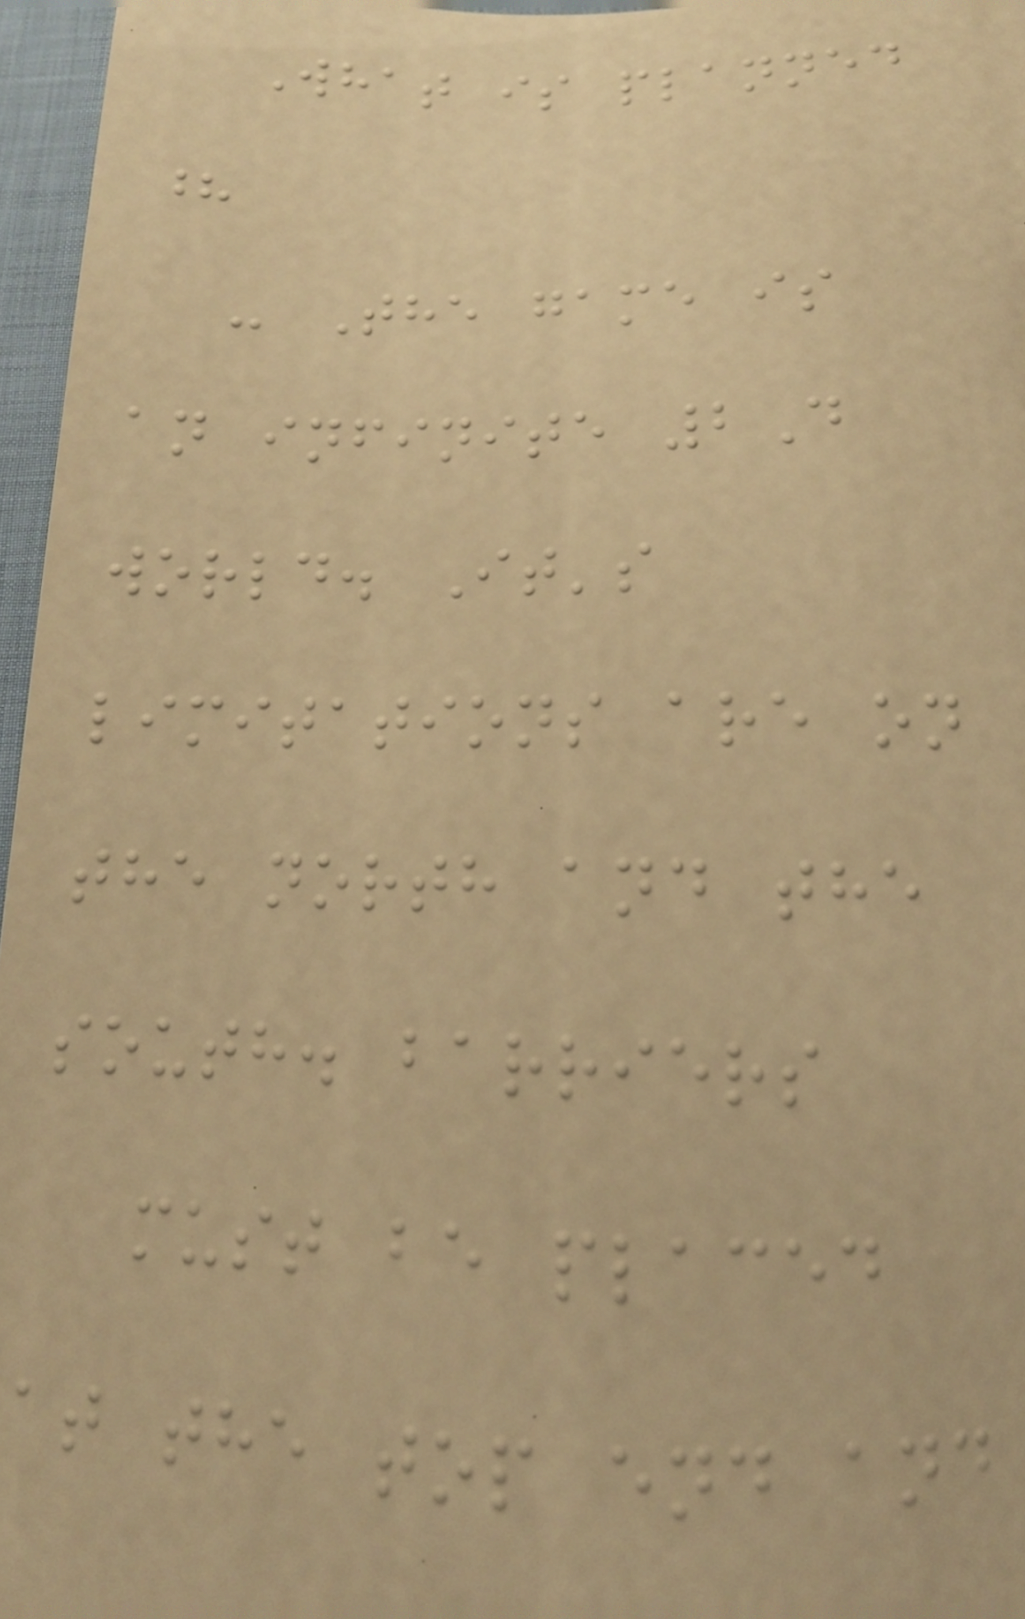What is planned
?
- The game is
an infinite 2D
world. It's
limitations are on
the north and the
south. barriers
must be placed
at the top end and
